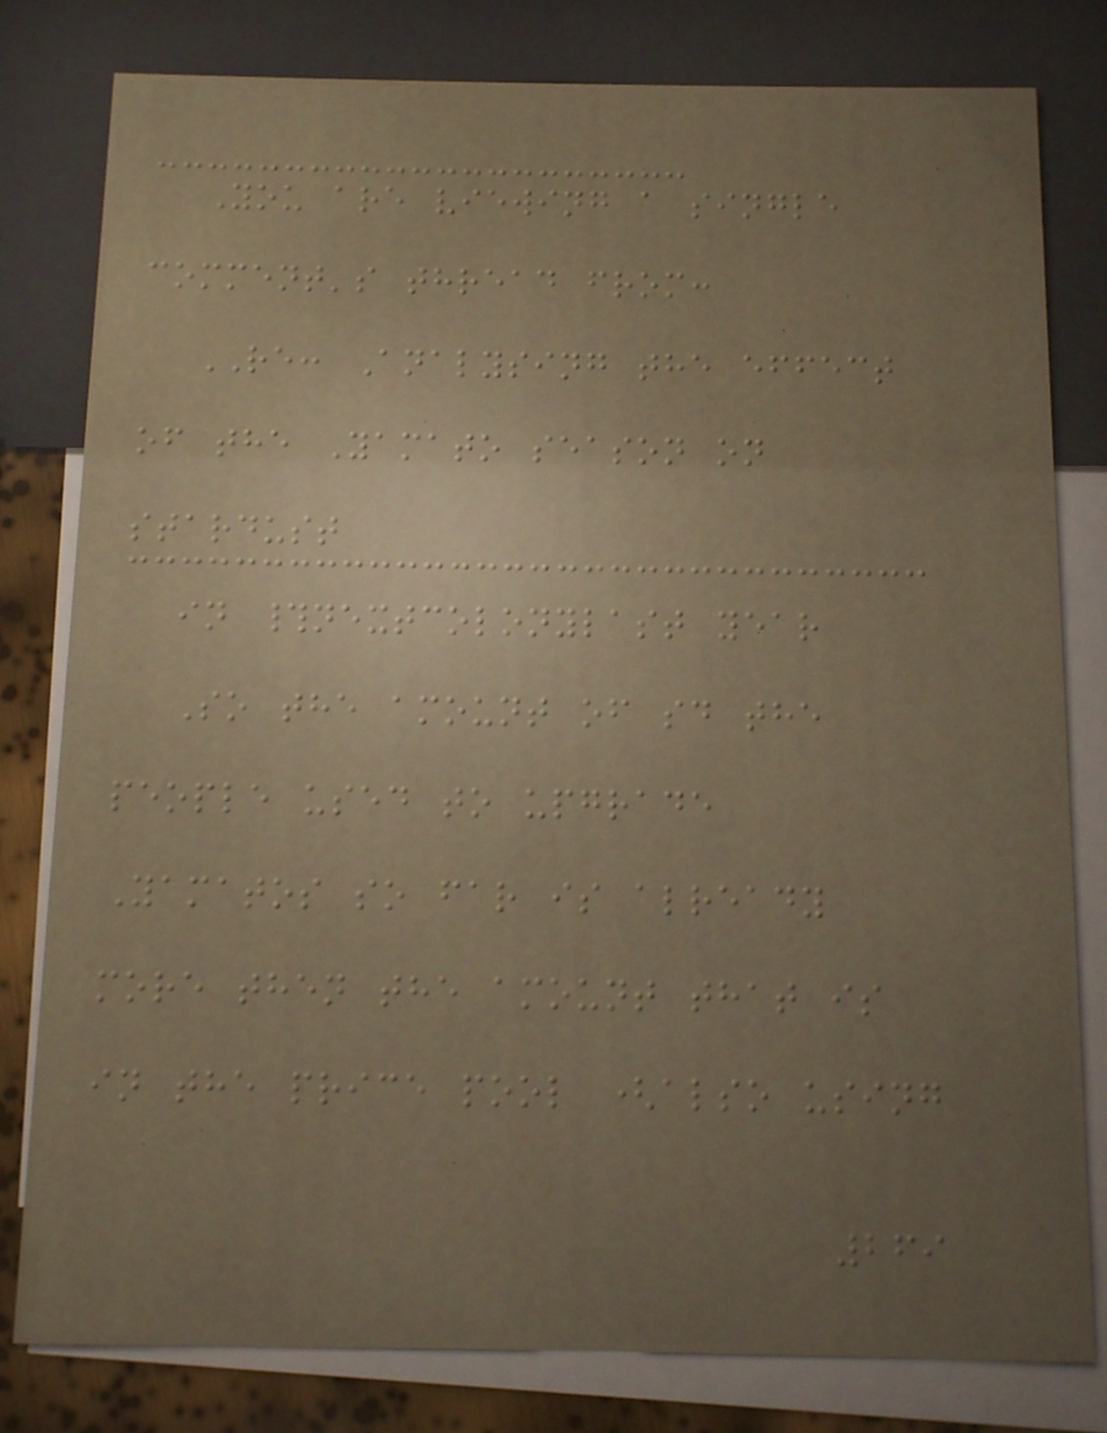You are viewing a single
comment's thread from:
RE: Analysing the effect
of the Yamato season on
stardust
in #nextcolonylast year
So the amount of sd the
people used to upgrade
Yamatos so far is already
more then the amount that is
in the price pool (also using
269
